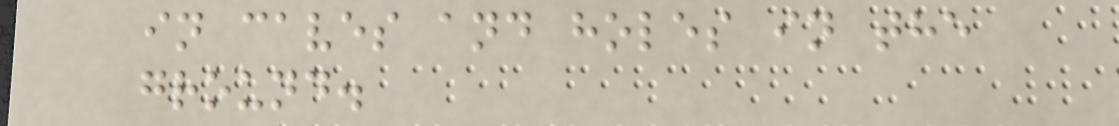in caves and holes in the
ground.
